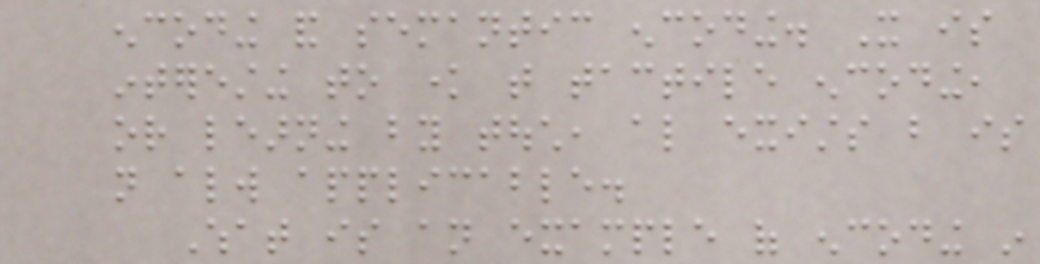encoding and semantic encoding. It is
interesting to know that tactile encoding,
or learning by touch, also exists but is
not always applicable.
What is an example of encoding in
